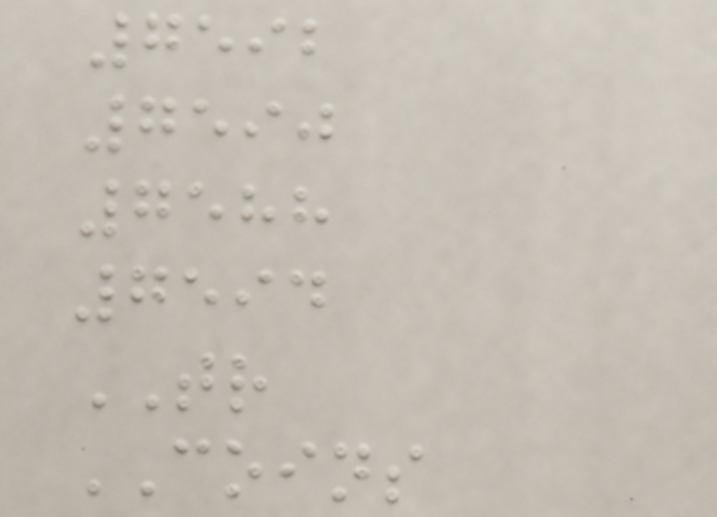7592
7590
7588
7594
TR
COINS
